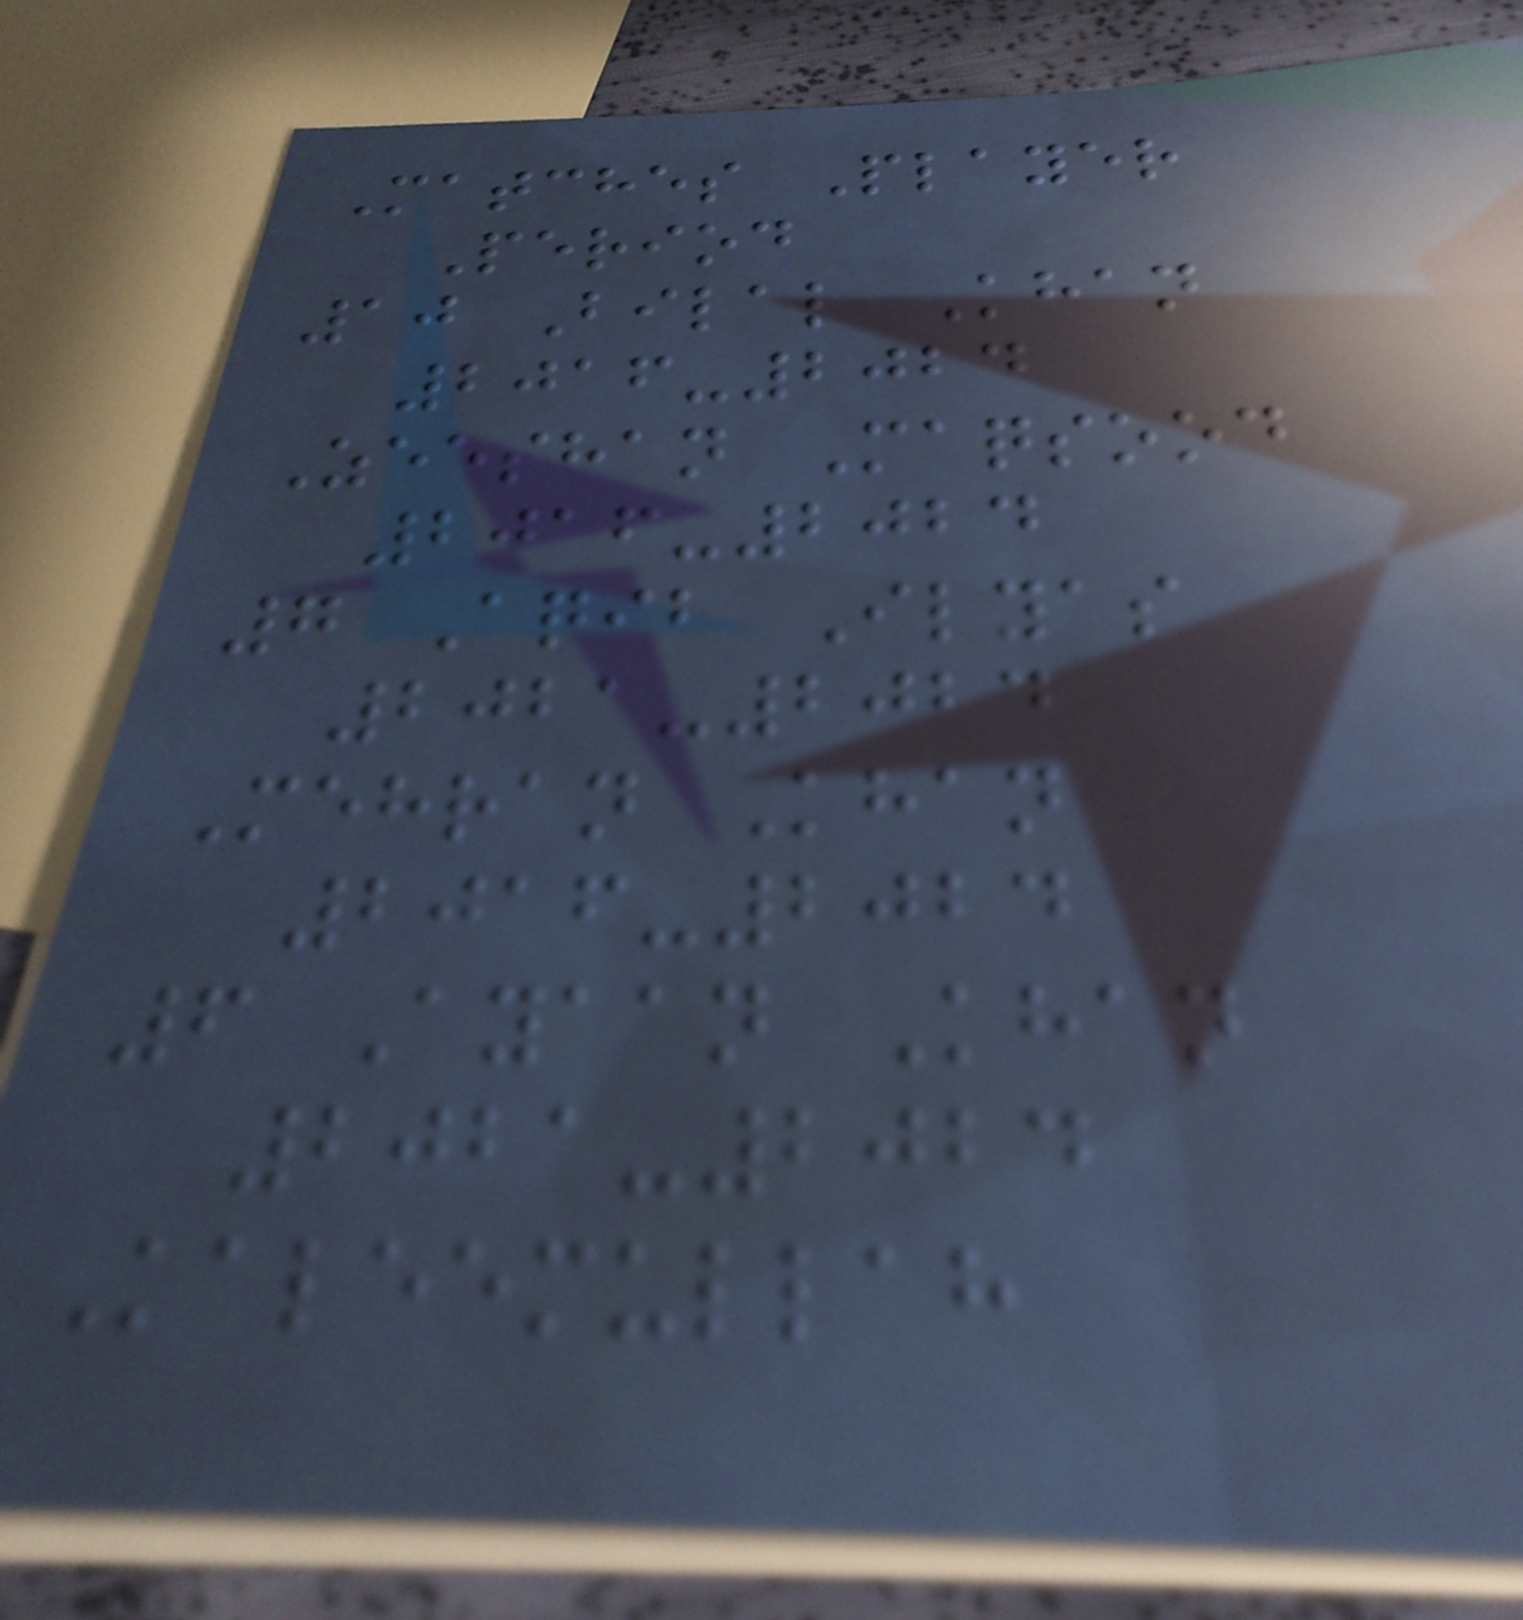Matches Player
Period
10 Bilal Khan
2016-2024
Zeeshan Maqsood
2016-2024
7 Aqib Ilyas
2021-2024
Mehran Khan
2016-2024
6 Ayaan Khan
2021-2024
Kaleemullah
